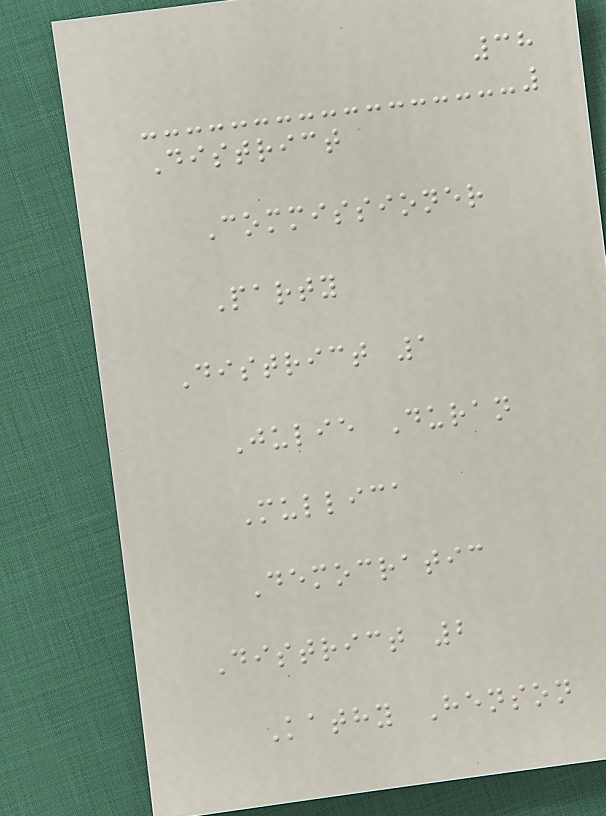38
District
Commissioner
Party
District 1
Julie Duran
Mullica
Democratic
District 2
Kathy Henson
